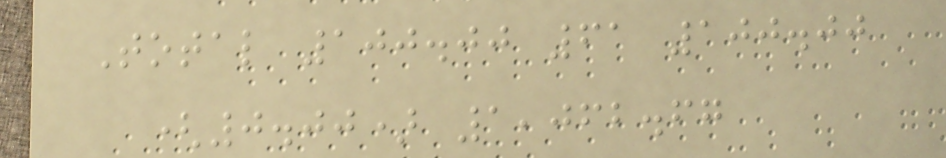Total 100.00 61 100.00
(0.00) 1,062.67
